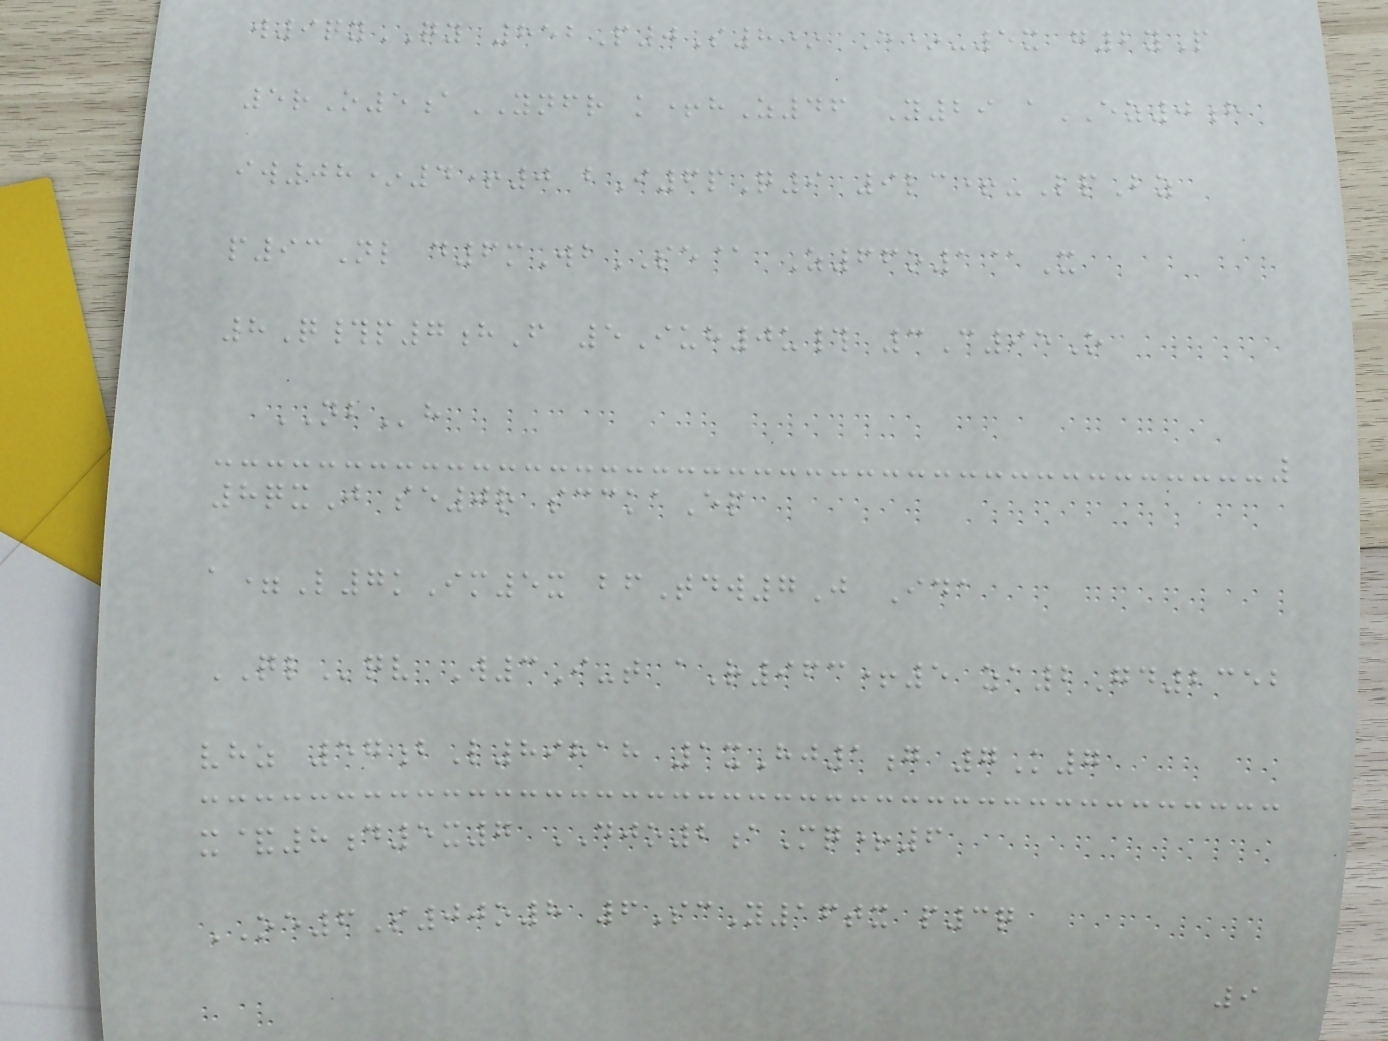w9qyQY 852P0S8* E*-5x g2yP
5rO5aYNFR k+hZ46 Y29 aEZ0h
iw08*4+0 bI6pQ9 9lc+-LpBz
p93Nl d6mWbSE@ Z66o1@X
8Q#p7hF 5Iuh0u# 3C95O
NBh
8qxJ se0r scckaEp
a=L7kIm5x bfTdw7J Ida
QLqv W3I-t aR963+5 za2Gd2352
vhz 57bL89818 1xHj1g 7K7
x&8d5x7 DJO2aMq+6
OE6S00o8 6ScY16tx p3q
9
